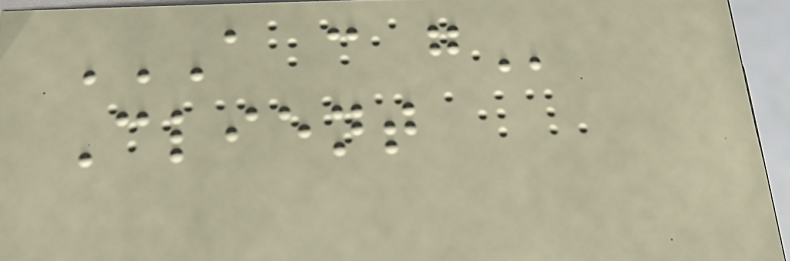A C G
Client
